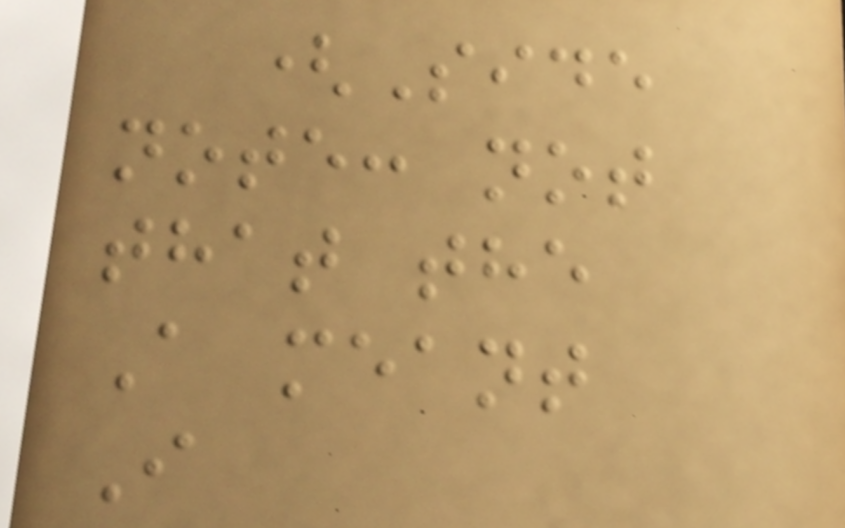(Side
note: not
that the
A meant
I
